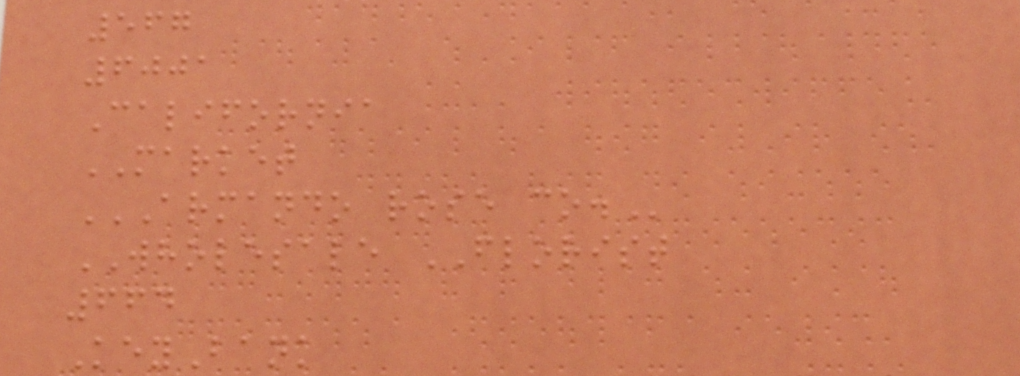567
6001
California
MARKET
ARMANDO ROSE CO.
WHOLESALE FLORIST
664
KeyBank
